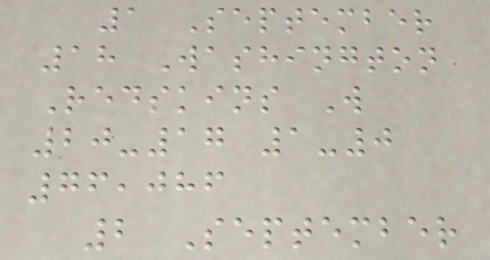1 September
18 Washington
Redskins W
20-17 1-0
76,086
2 September
